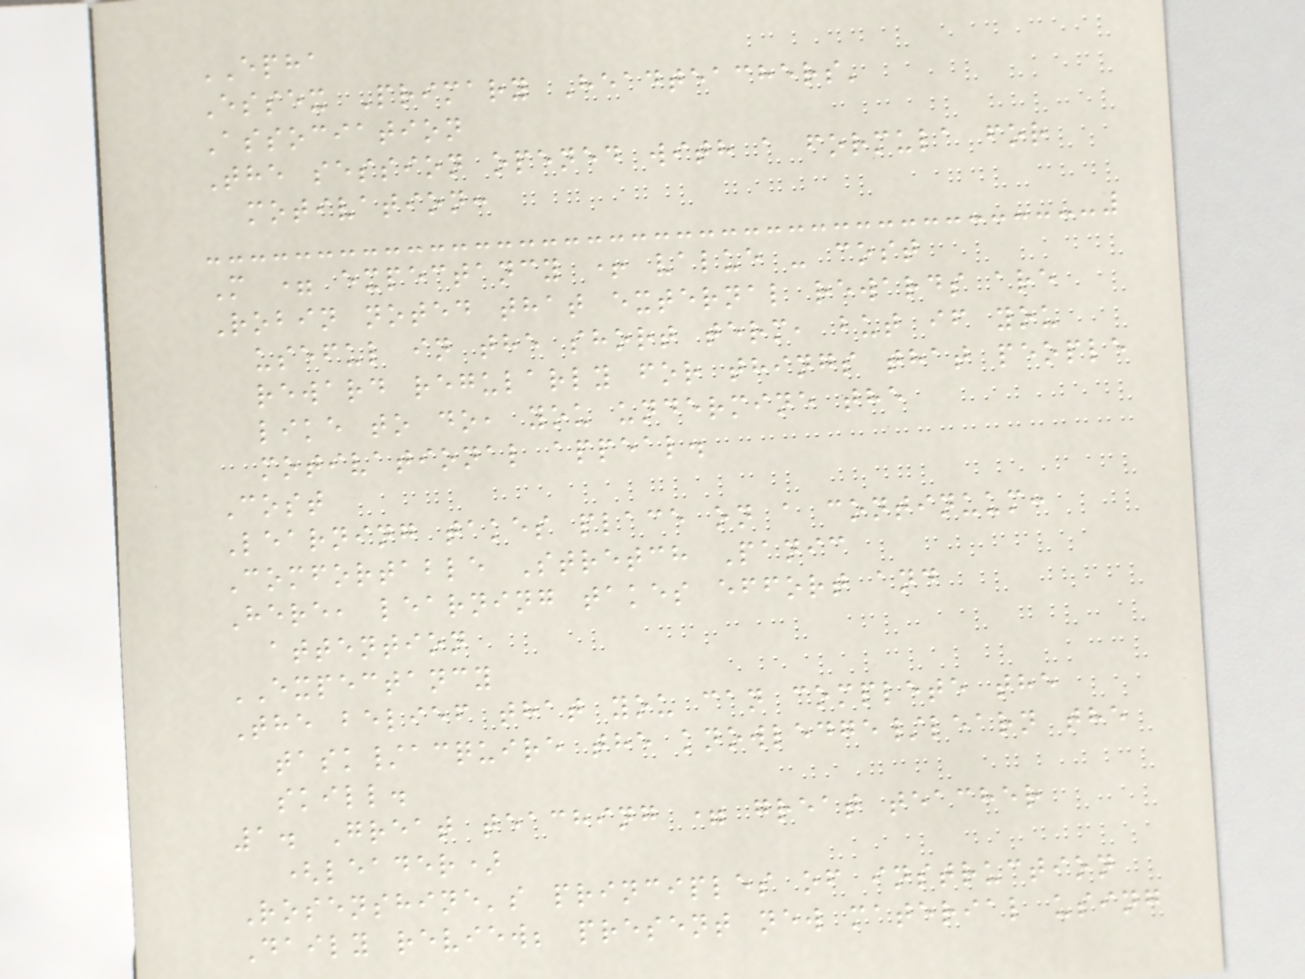EPHA
Essex Primary Headteachers'
Association
The session opened with a formula for
motivation:
M = expectancy + value - cost
Robin noted that external rewards are
useful in the short term, but if you
reward regularly for things that people
like to do, you undermine the
motivational appeal.
Cost
Learning takes place on a continuum:
Comfortable Stretch Panic
Here, learning takes effort and
attention
EXPECTANCY
The belief that you can complete the
task/acquire the knowledge/learn the
skill.
1. Great teaching = great teacher
(leader)
Rosenshine's principles of instruction
Daily review; present new material using
